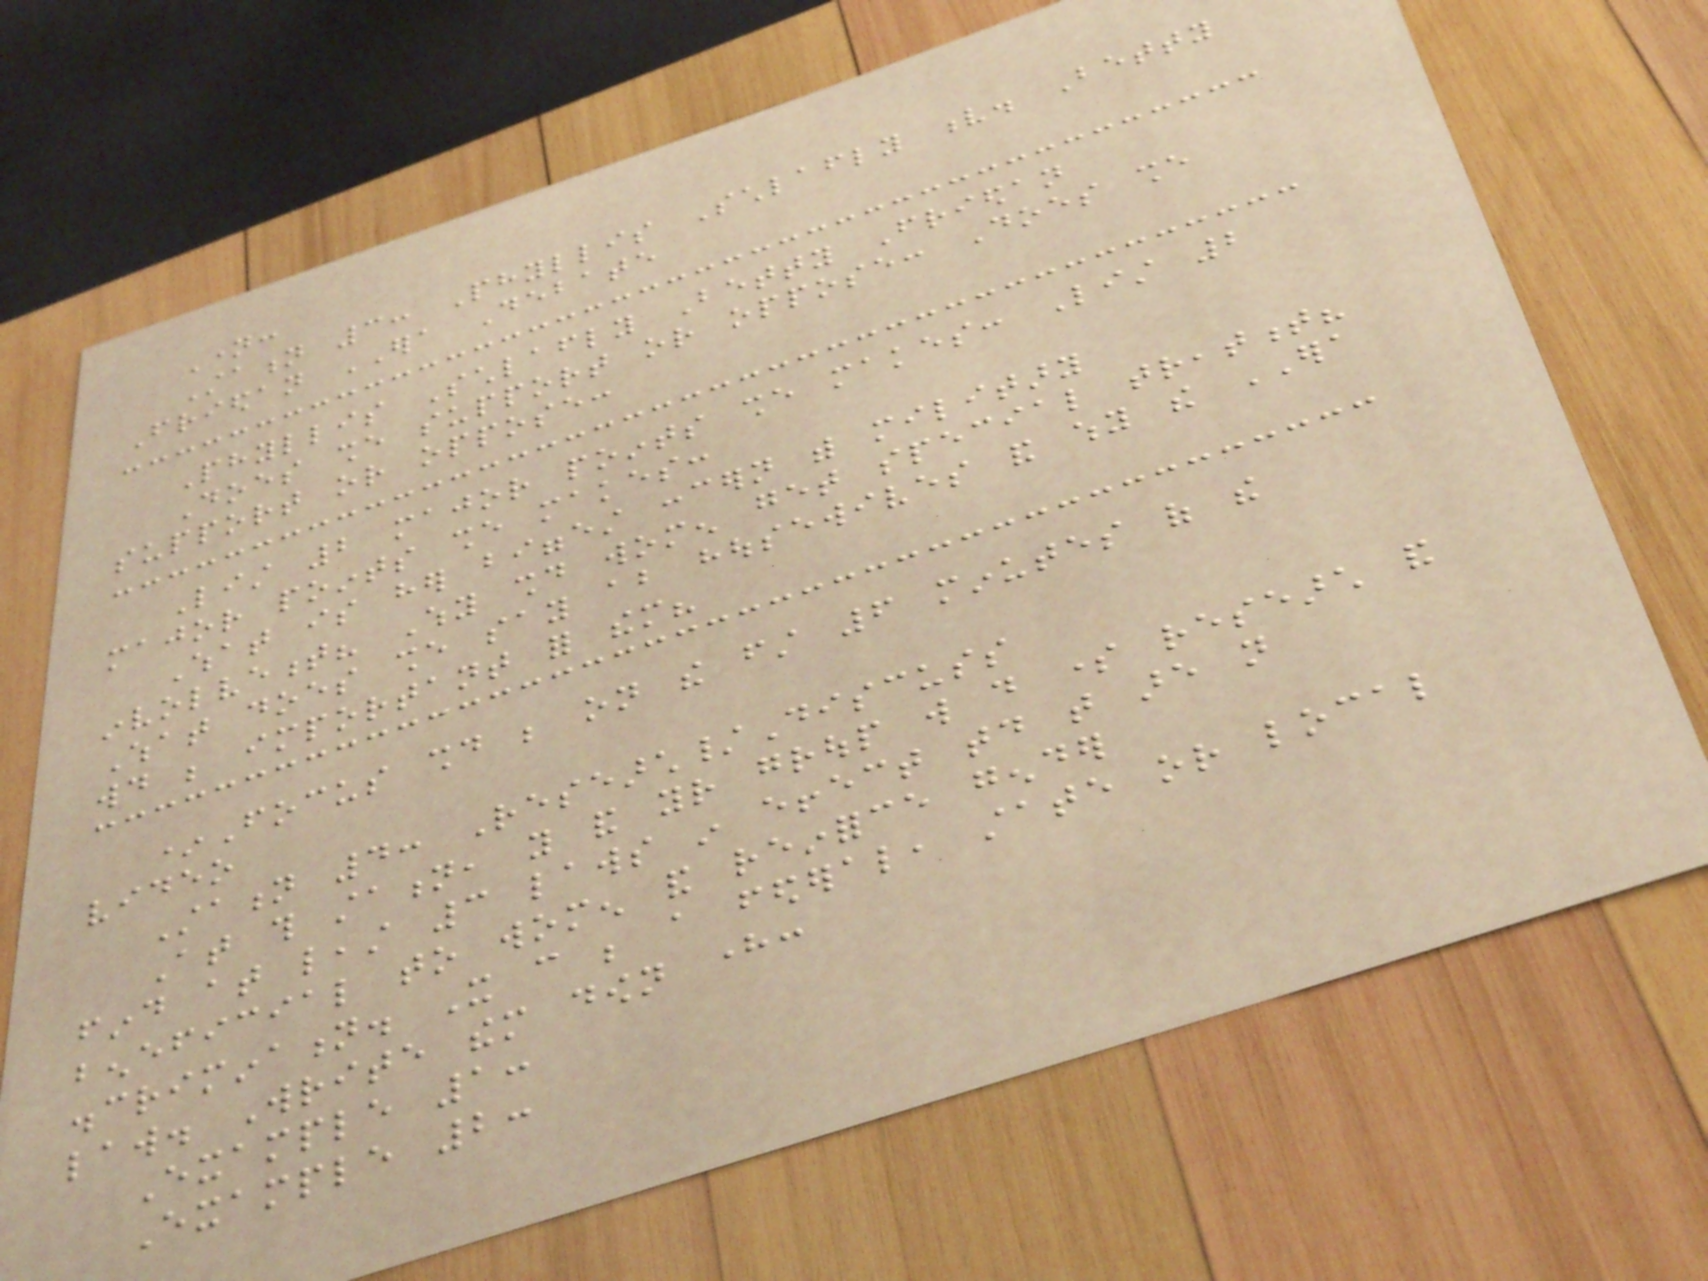Name:
Station 3: Phyllis Schlafly v. Betty
Friedan ERA Debate
Phyllis Schlafly Betty Friedan
Does she support or oppose: Does she
support or oppose:
List 2 major points she makes: List 2
major points she makes:
What is her biggest concern with military
involvement? Why should women get special treatment?
What does she say about housewives and why the ERA
would be important for them?
*Focus should be on the first 6 minutes of the
video
Station 4: Research/Discuss
At this station, you and your group will do some research and
find at least 3 laws in effect today that are not
beneficial to women and reinforce gender
discrimination. It can be a federal, state or local
law. Write them down here:
Example 1:
Example 2:
